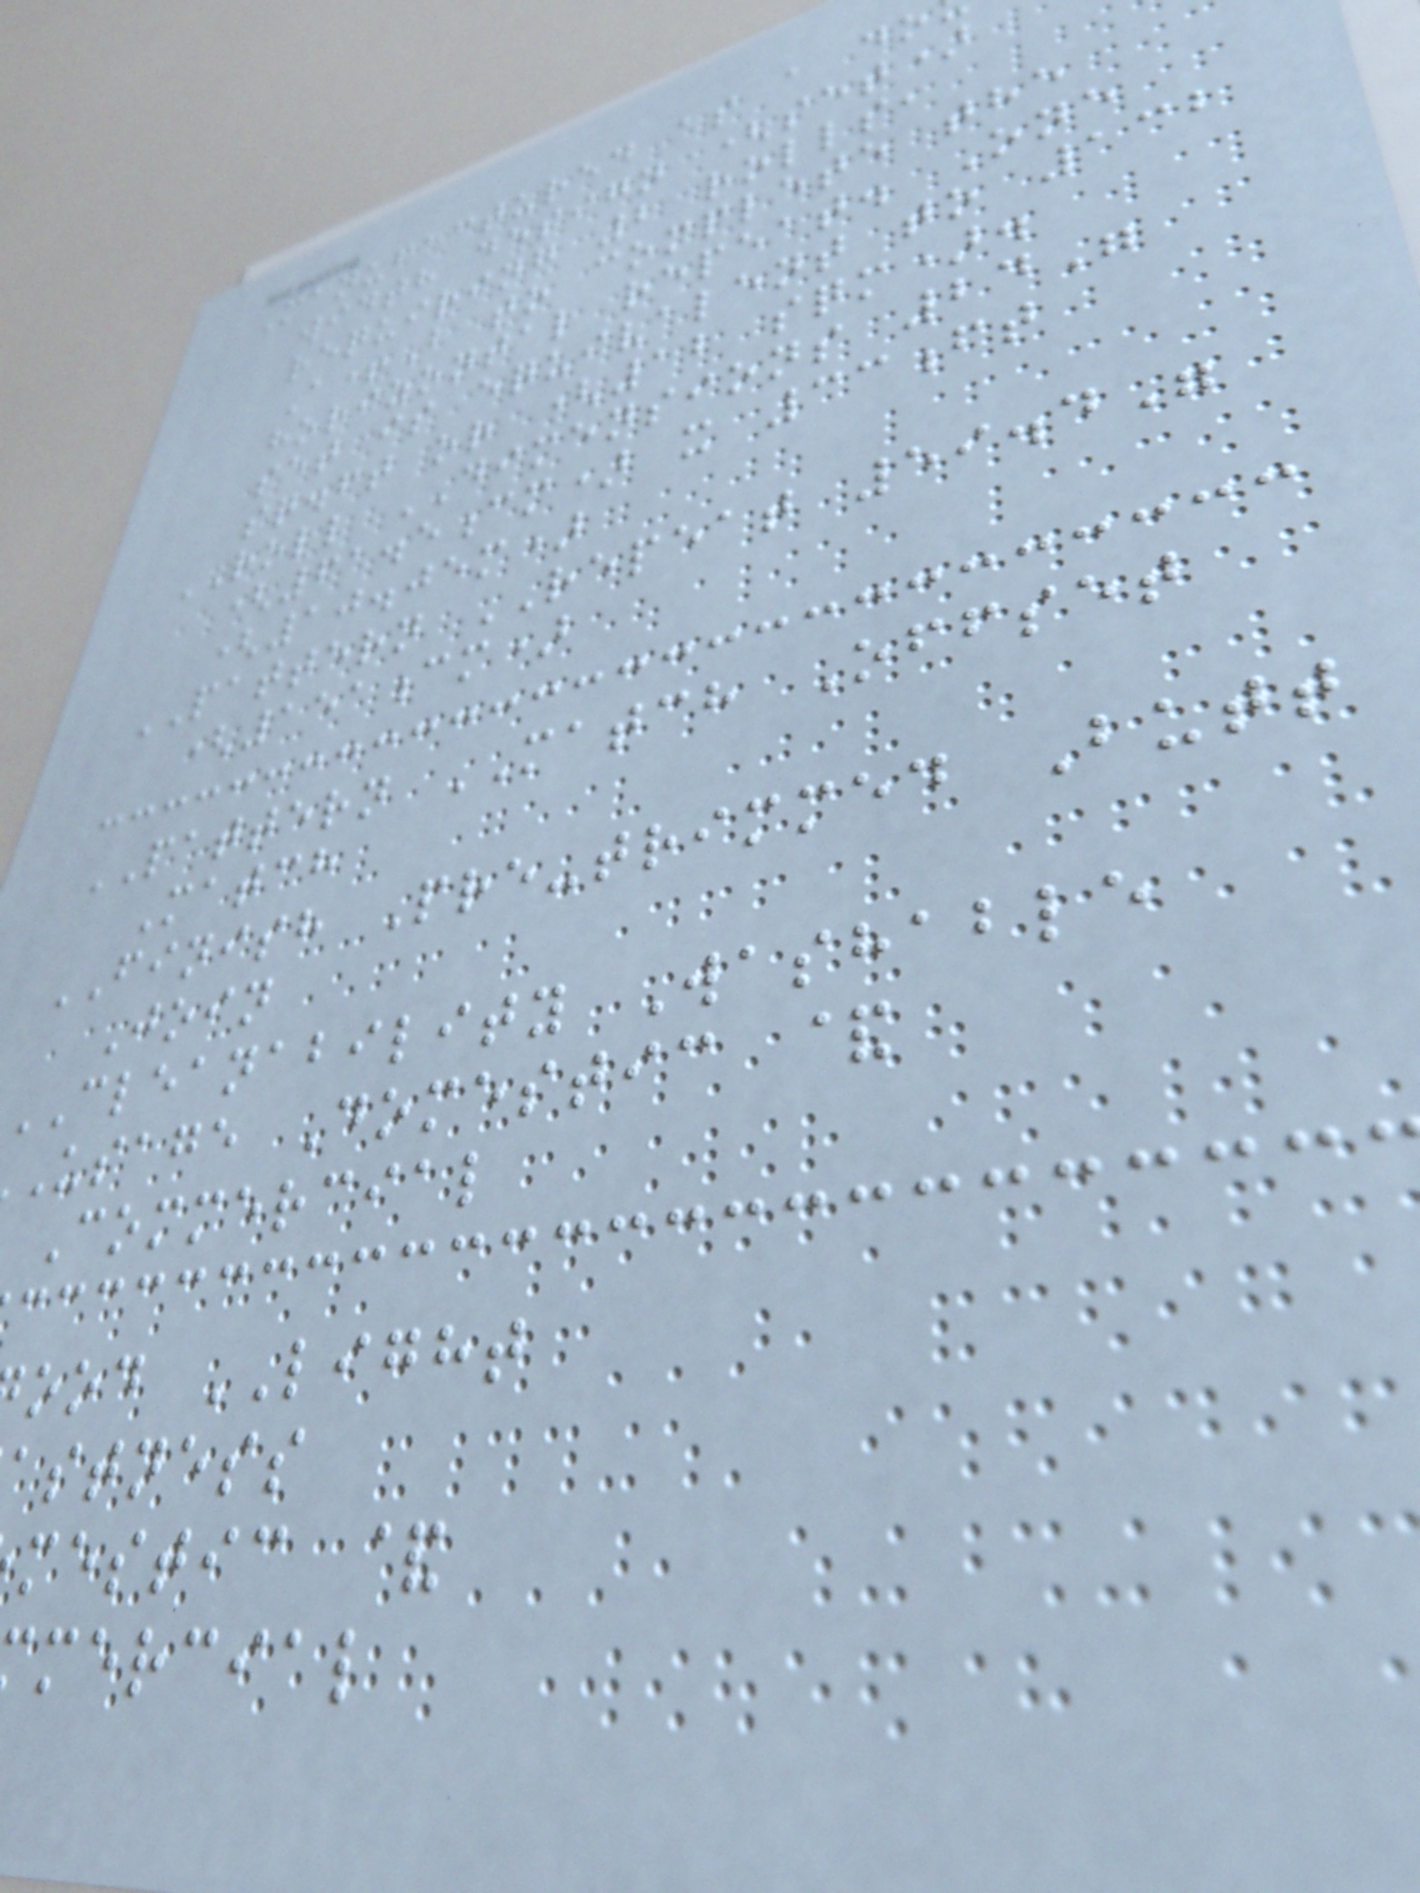Manufactured as a do
width design (set)
requiring 2 rolls,
A+B to complete the
horizontal repeat. One
set is equivalent to 132
sq.ft or (12 sqm).
ROLL DIMENSIONS 24"
(61.5cm) x 33ft
(10.05m)
PATTERN REPEAT 59.4"
(151cm)
PATTERN MATCH Offset
Match
FINISH Pre-trimmed Butt
Join
CLEANABILITY Washable
usage Domestic &
Commercial
ood LIGHT
astness
mestic &
mercial
